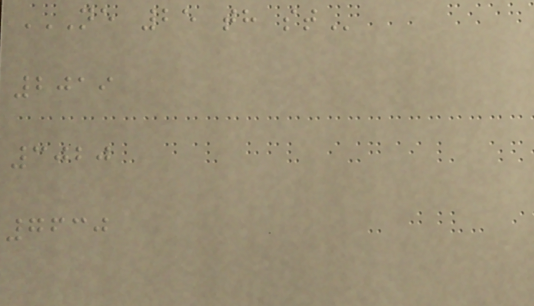NE 25 TH ST
2019
3020
7630
